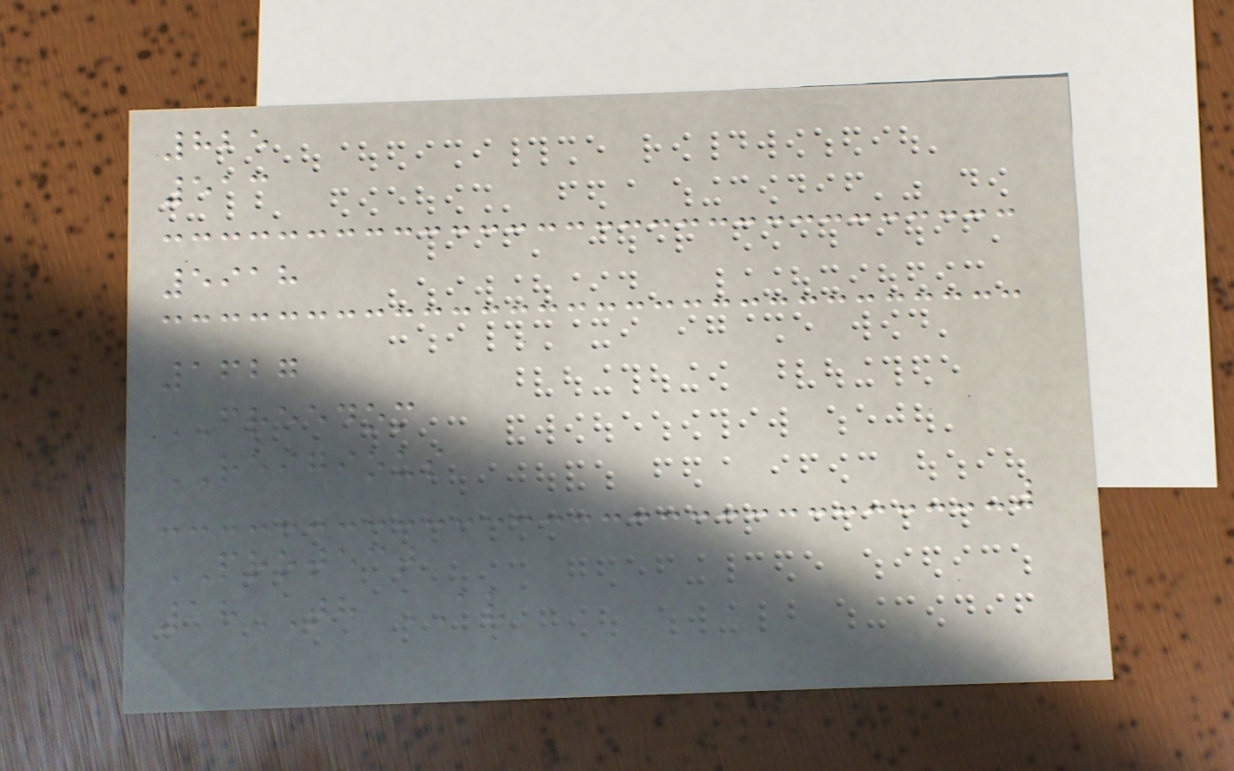825
513
5918
1627
FREEDOM
REIGIOUS
PROTECT
18TH AV
